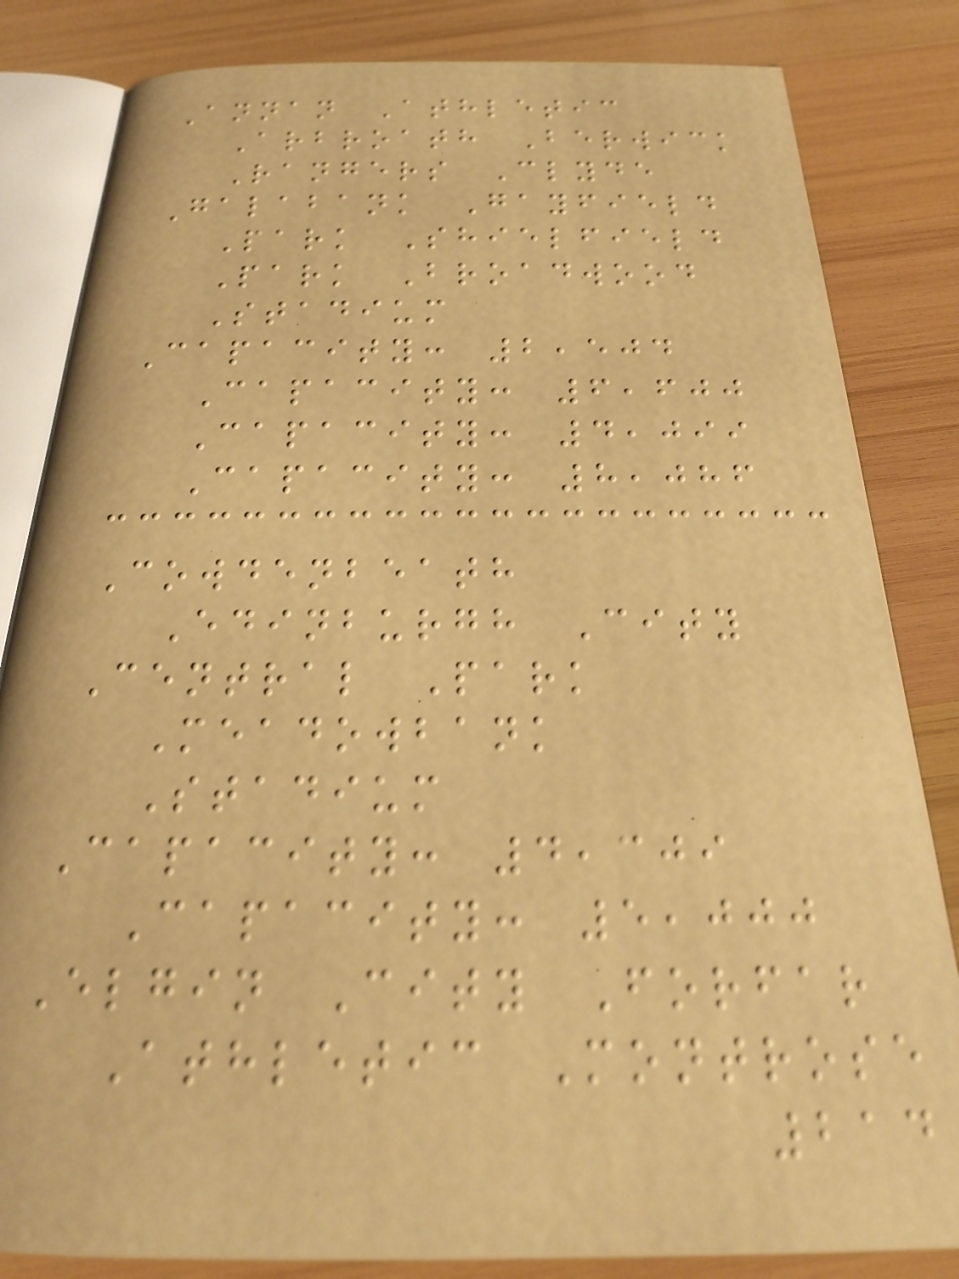Annan Athletic
Arbroath Berwick
Rangers Clyde
Galabank Gayfield
Park Shielfield
Park Broadwood
Stadium
Capacity: 2,504
Capacity: 6,600
Capacity: 4,099
Capacity: 8,086
Cowdenbeath
Edinburgh City
Central Park
Meadowbank
Stadium
Capacity: 4,309
Capacity: 5,000
Elgin City Forfar
Athletic Montrose
214
